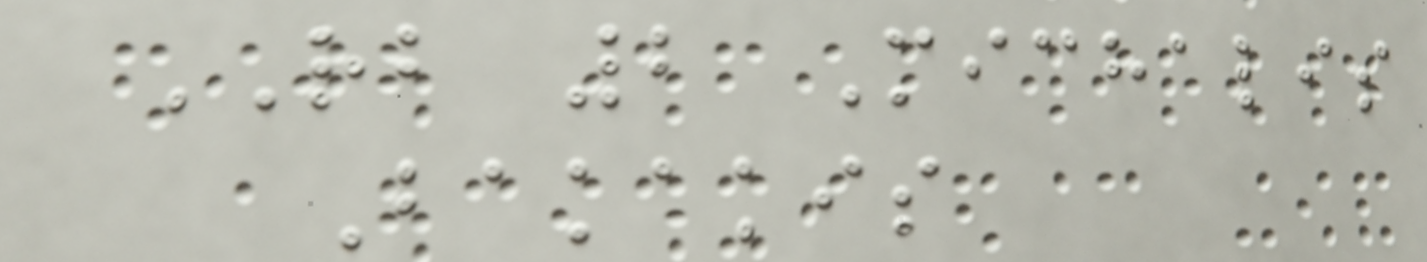RB 2 Michalis
Bakakis
